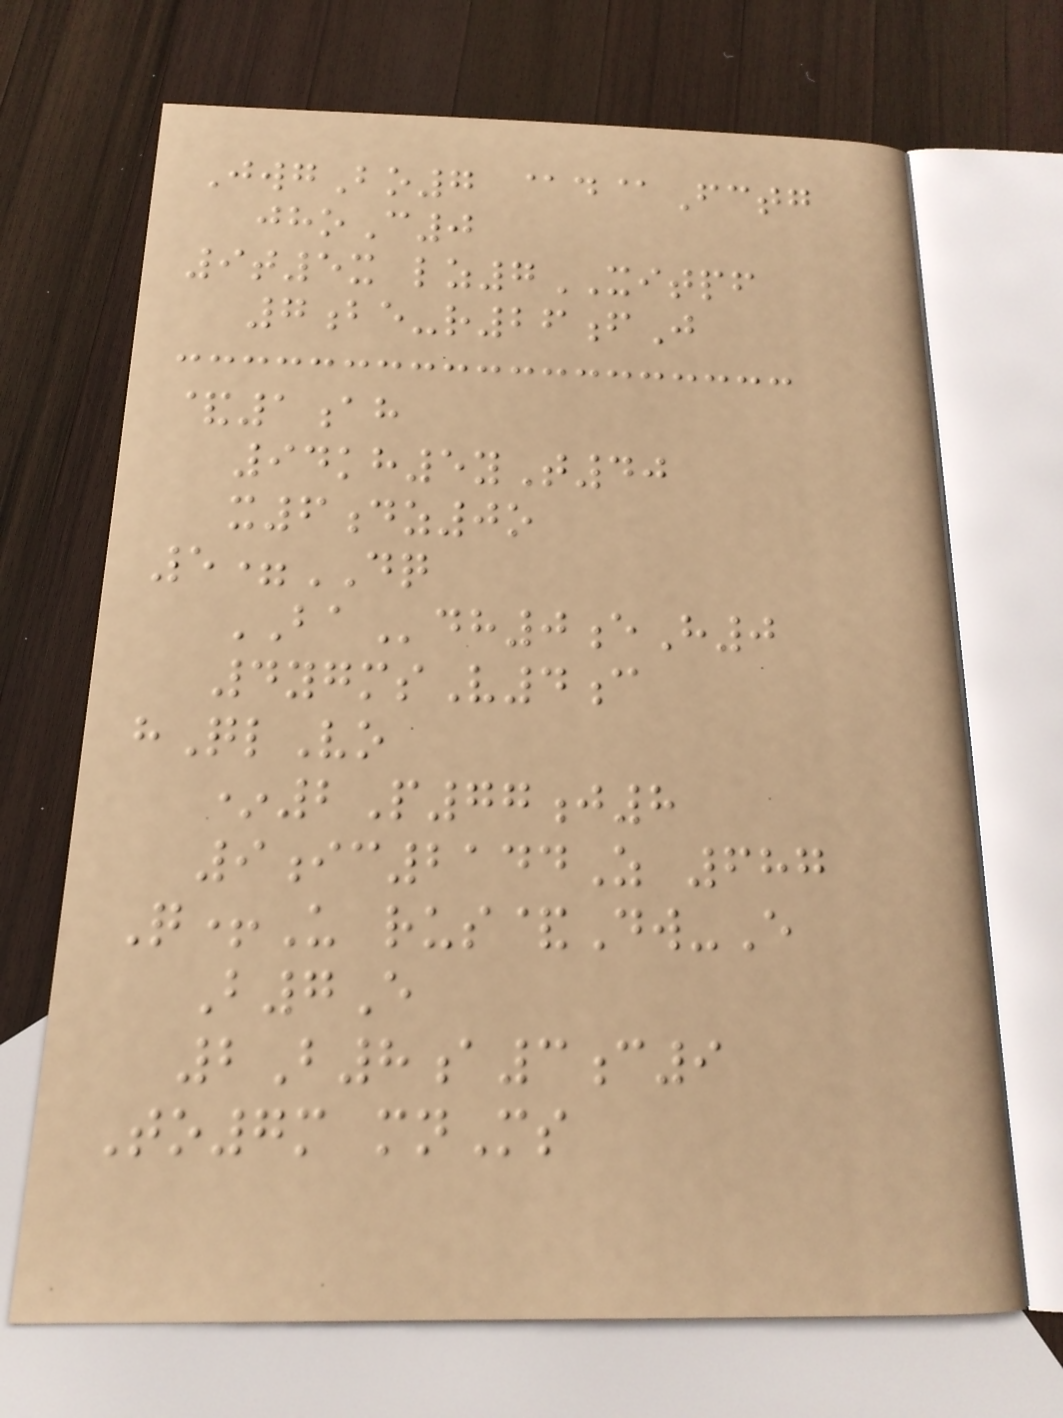JwgBo7 @d@Fctg
jhoC0
9t5x lz7XITPF
7be-r26fJ
&1ah
94kh5yT40
x6dz0o
5=DQ
BAdh0eH0
4ygmsV4c
hQlVo
*2P77j8
9ic2144Z 687
Q+U rus&Dw-E
B7E
2B8a3c9
To7m mnMs
